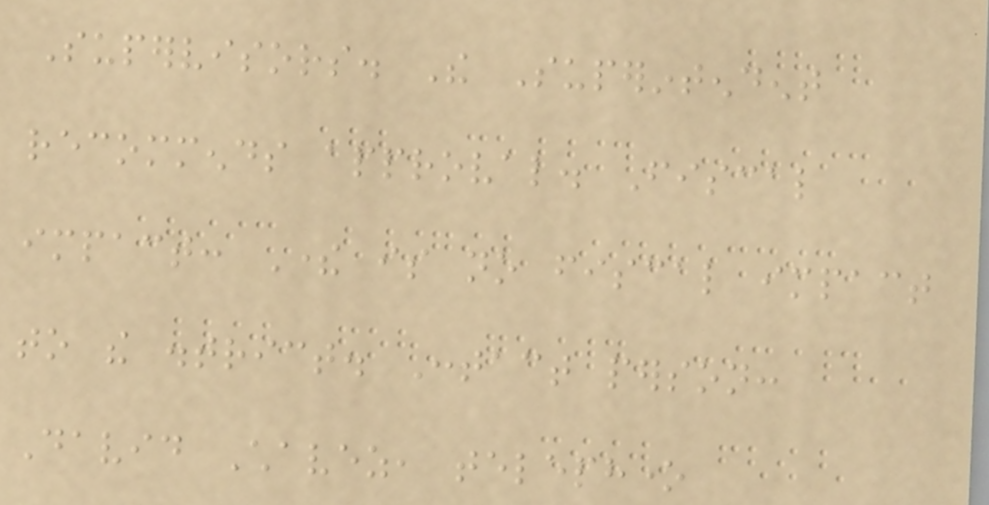Supervisors. The Superintendent
recommends approval. Fiscal
impact: There is no fiscal impact
to the district. Contact person:
David Chavez, telephone
